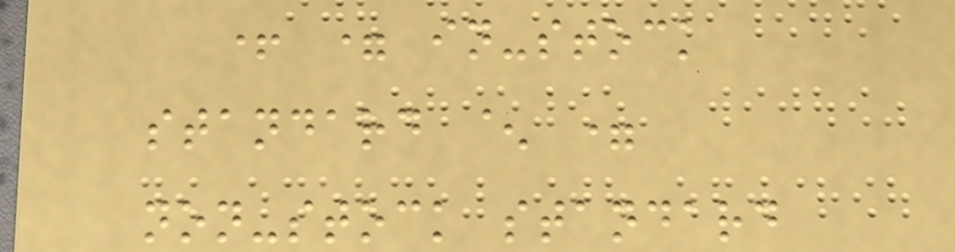+ = in-stock
standard ^ =
non-stock standard
